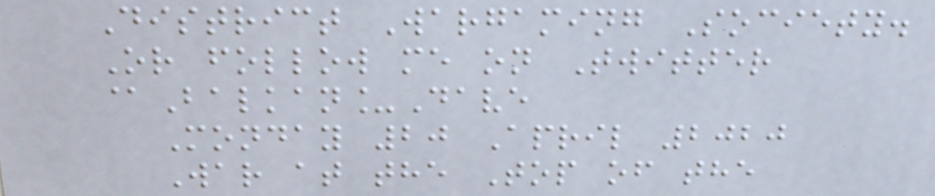District Wargaming Society.
Or follow me on Twitter
@Balkan_Dave
Monday 20 April 2020
War at the Top of the
